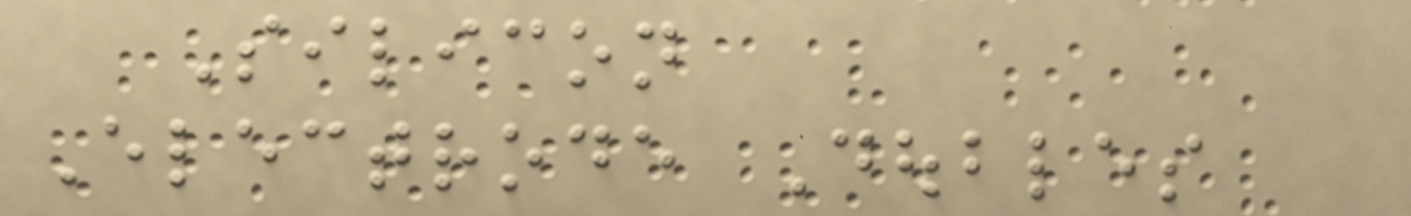Silicon
Electrode Doubles
